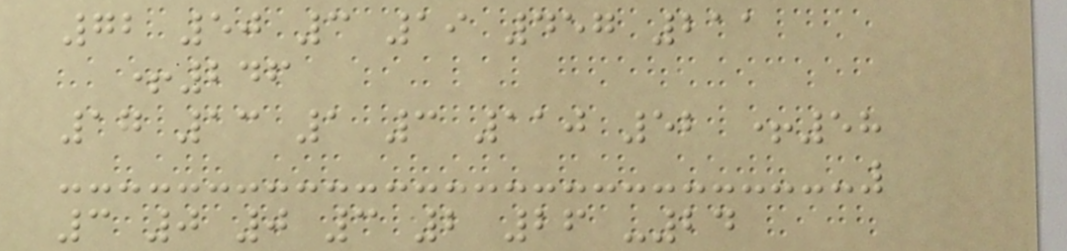72 50 3 19 457 211
+246
17 13 1 3 110 52 +58
3 0 0 3 2 26 -24
